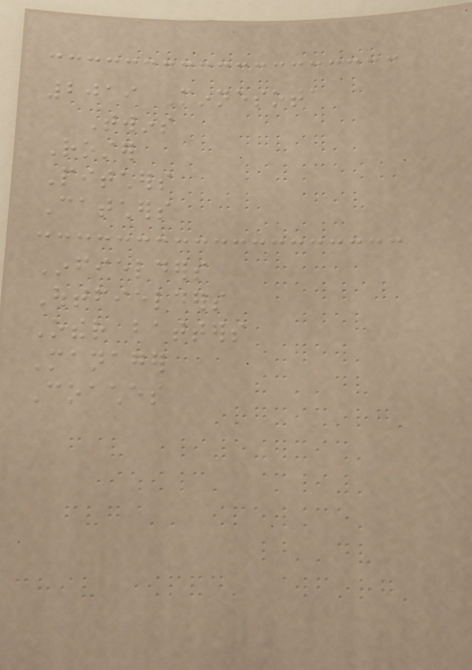2019 Minnesota
Twins
Roster
Pitchers
Catchers
Infielders
Outfielders
Other batters
Manager
Coaches
